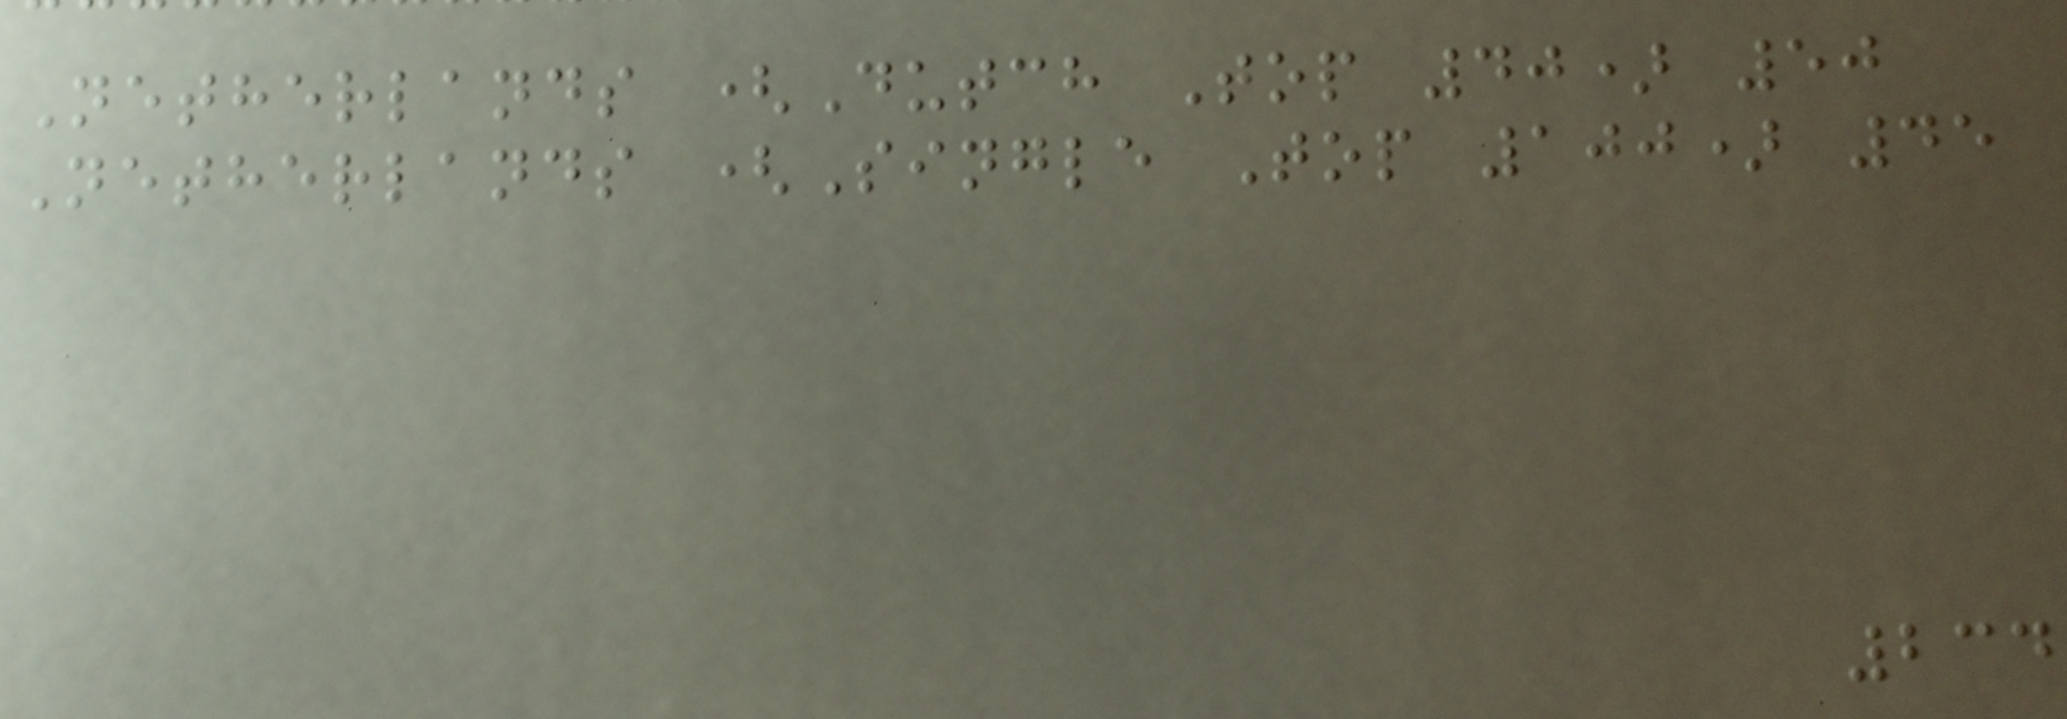Netherlands (Dutch Top 40) 50
Netherlands (Single Top 100) 45
234
